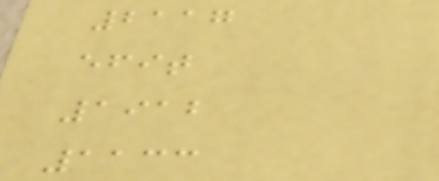2117
efit
1912
1133
